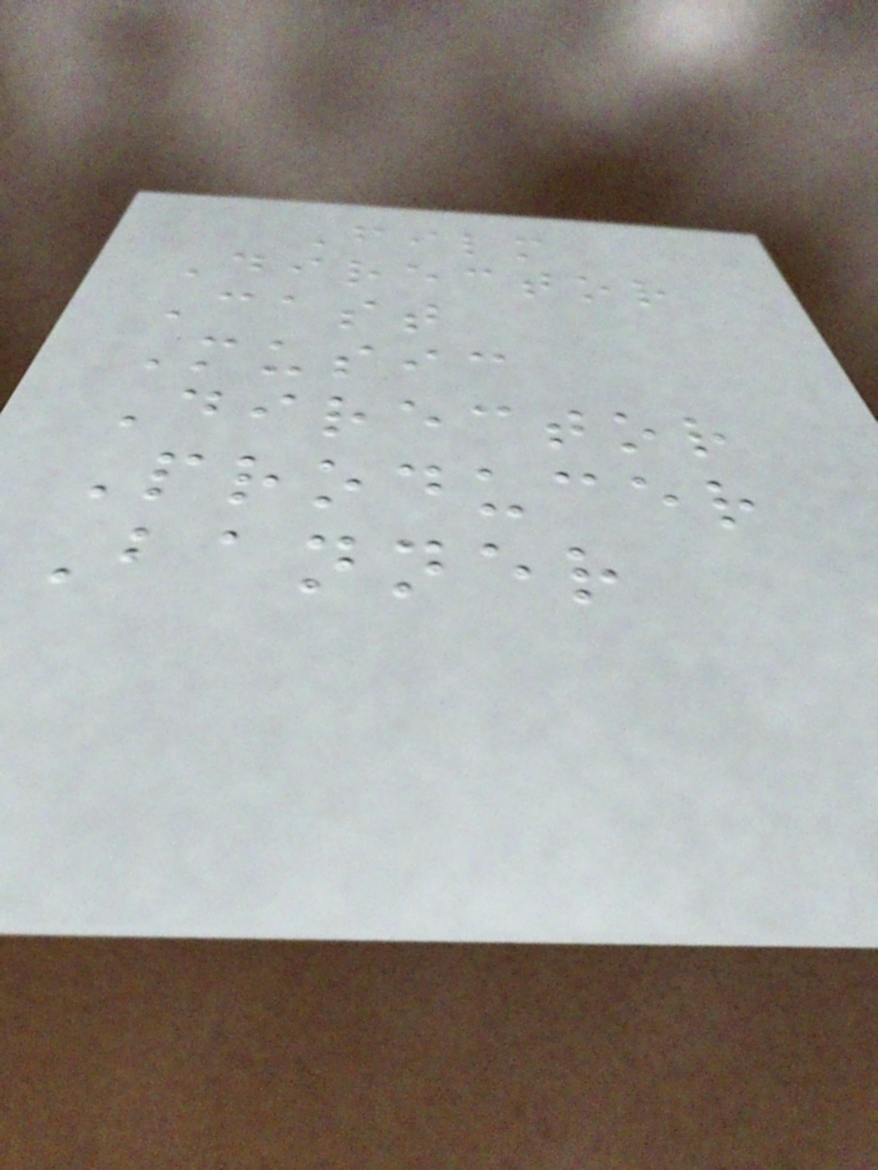Film
Director
Cast
Music
Director
Producer
Banner
